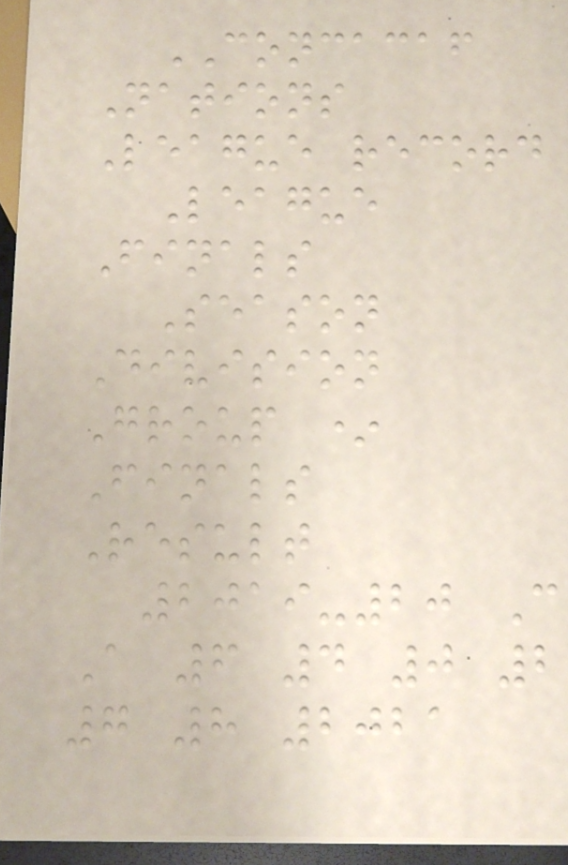CONCACAF
Nations
League record
League
Finals
Season
Division
Group *
Finals
Result
2019-20 C
A 6 4 0 2
7 8 2021
